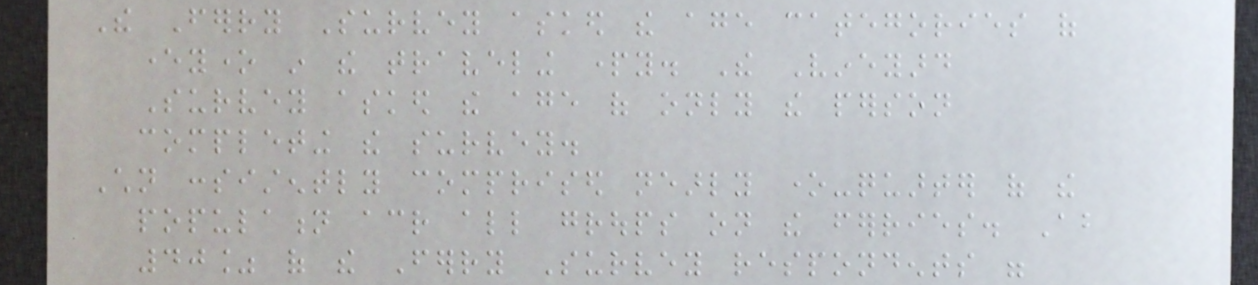The Ferry Survey asked the age categories of
everyone in the traveling party. The Vineyard
Survey asked the age of only the person
completing the survey.
Children consistently comprised nearly one-quarter of the
population across all groups on the ferries. About
40% of the Ferry Survey respondents were
